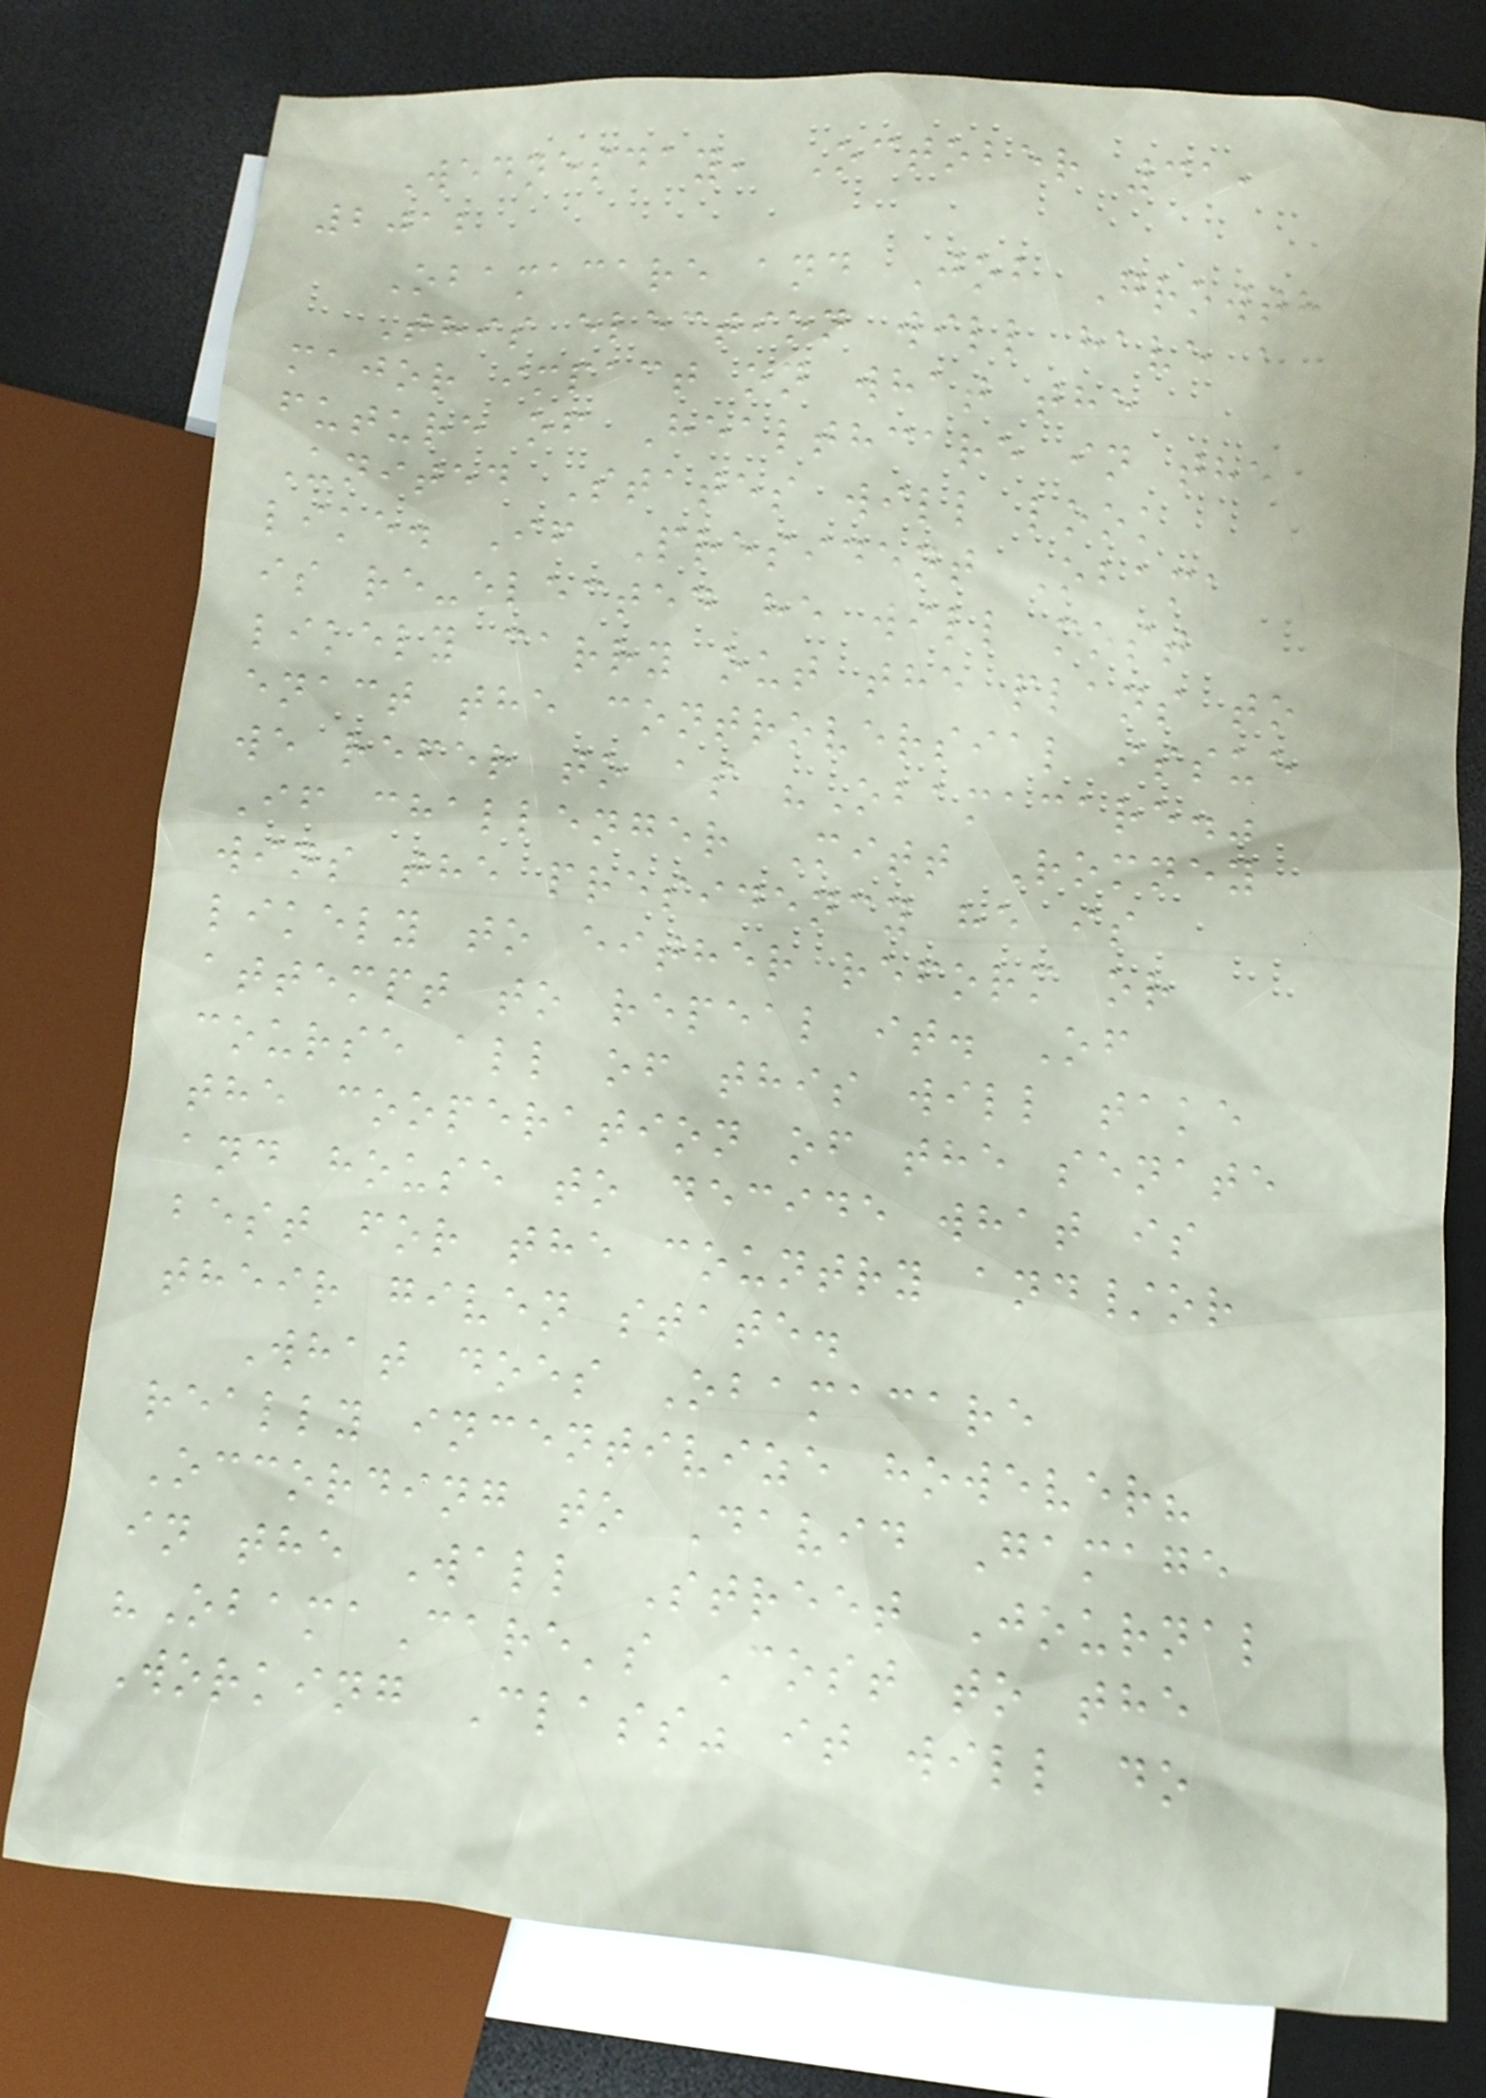Wednesday, October 31,
2012
Obamacare and Job Growth
This election will have a
major impact on what the
future of Healthcare in the
United States will look
like. If President Obama
is re-elected he will most
likely carry out the plans to
enact the controversial issue
we refer to as "Obamacare."
If challenger Mitt Romney
wins the presidency he is
likely to either reform or
attempt to repeal it. Of
course all of this will take
the cooperation of the senate
and house to decide what is
best for the country and/or
their given state.
What does Obamacare
really incentivize however?
Occording to David Gamage
in the Wall Street Journal
"ObamaCare's Cost to the
Working Class" it will do
